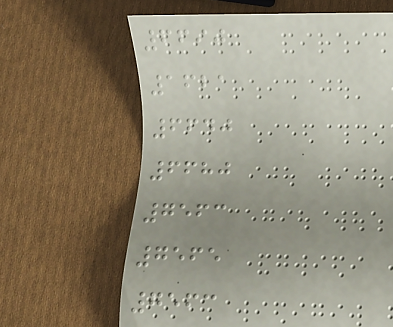6690
1621
6640
6680
7563
7565
7563
